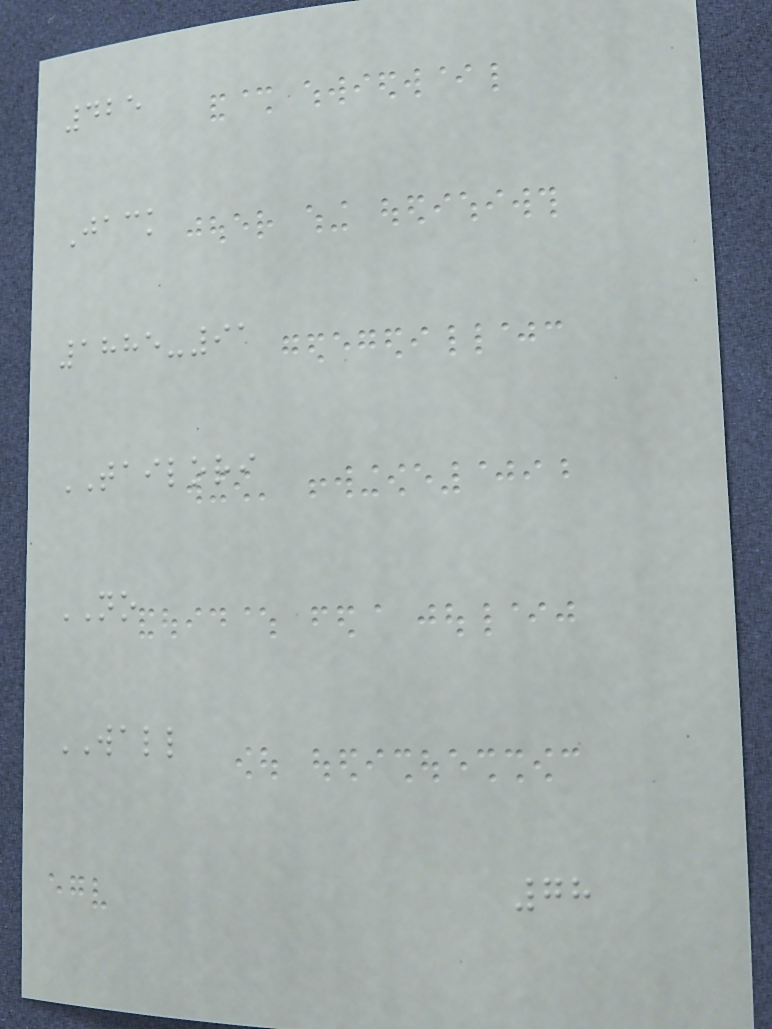425
Jack
1885-91
TAILORI
NO
WALL
78
